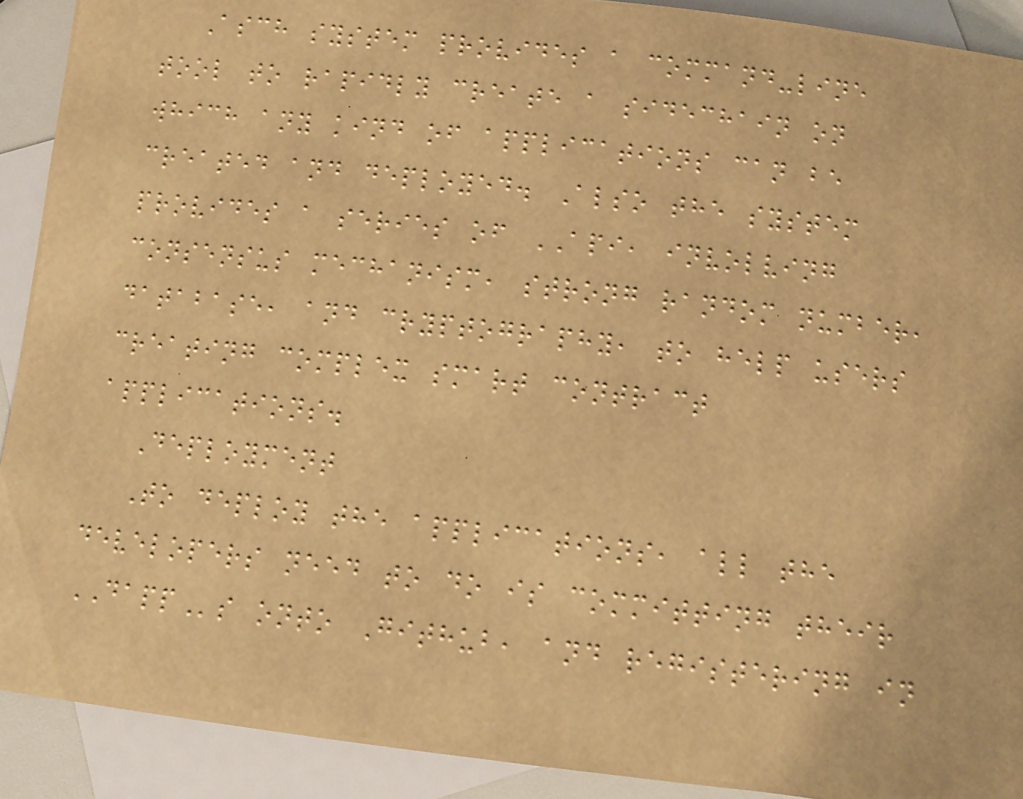Asch system provides a command-line
tool to rapidly create a sidechain on
which any kind of applications can be
created and deployed. Also the system
provides a series of API, involving
consensus mechanism, strong random number,
database, and cryptography, to help users
creating complex smart contract
applications.
Deployment
To deploy the applications, all the
developers need to do is committing their
DAPPs onto Github, and registering in
